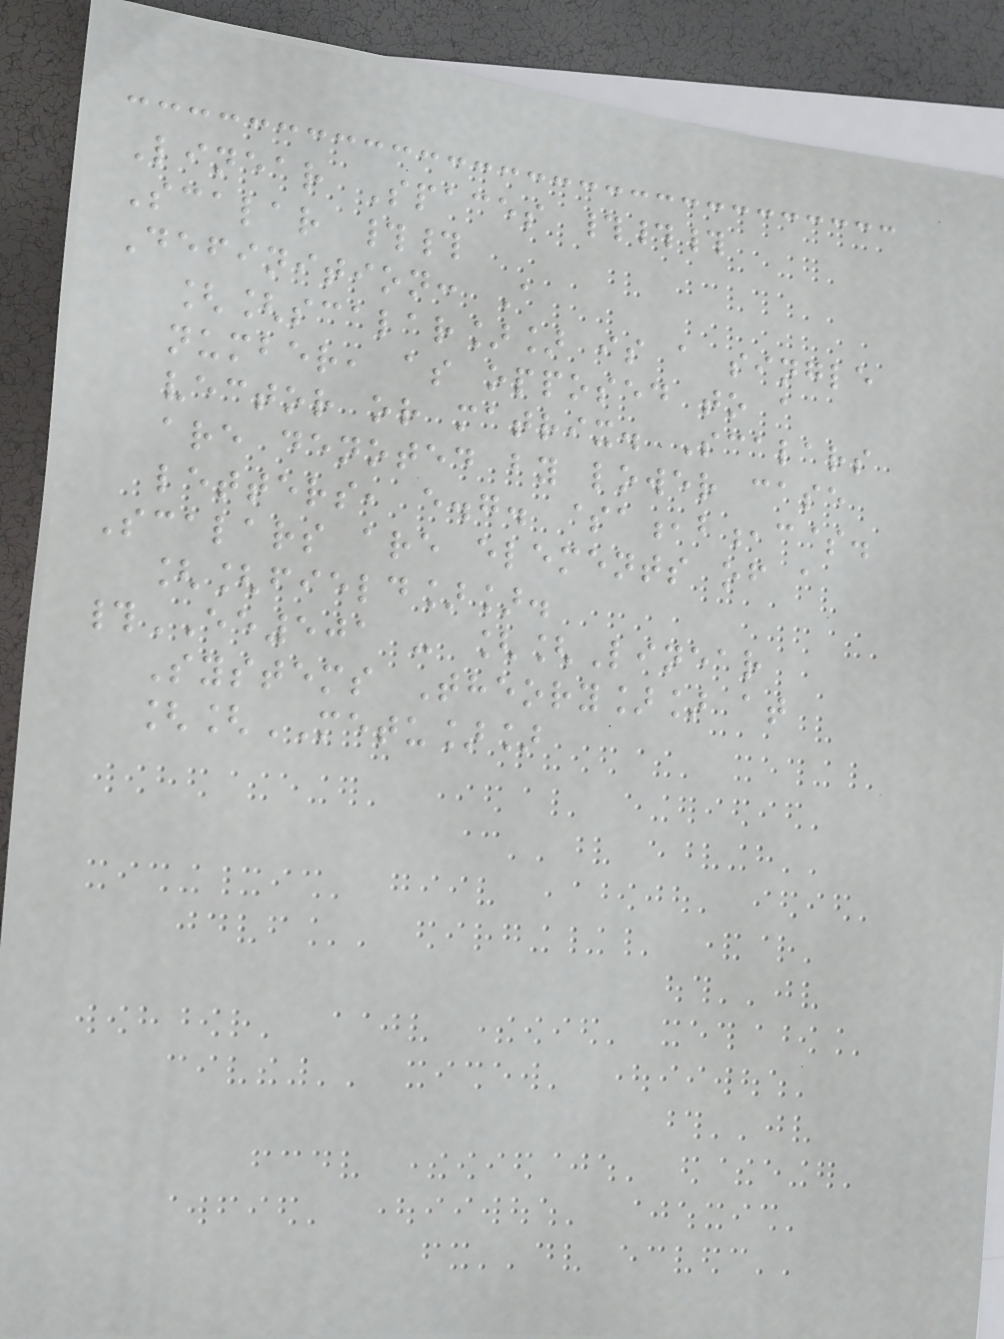Linear Spaces ###
Scalar ##
Definition: A
[[scalar]] is a single
number, as opposed to a
vector or matrix. Scalars
are denoted by lower case
letters, e.g. $a,b,c$.
Scalars are elements of a
[[field]].
#EE501 - [[Linear
Systems Theory]] at
[[METU]]
